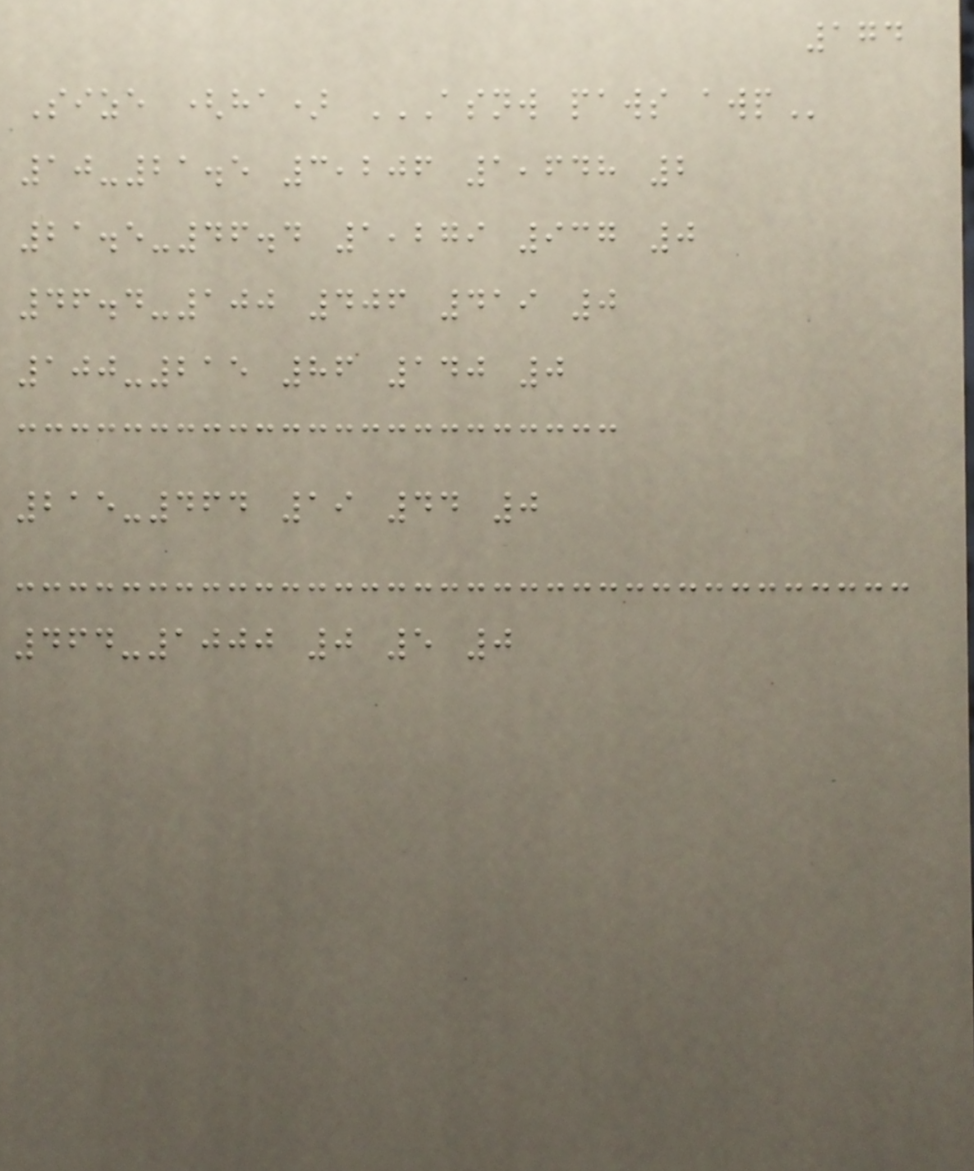174
Size (ha) ASNW PAWS AWP
10-21.5 3,206 1,648 2
21.5-46.4 1,279 937 0
46.4-100 406 419 0
100-215 86 140 0
215-464 19 44 0
464-1000 0 5 0
